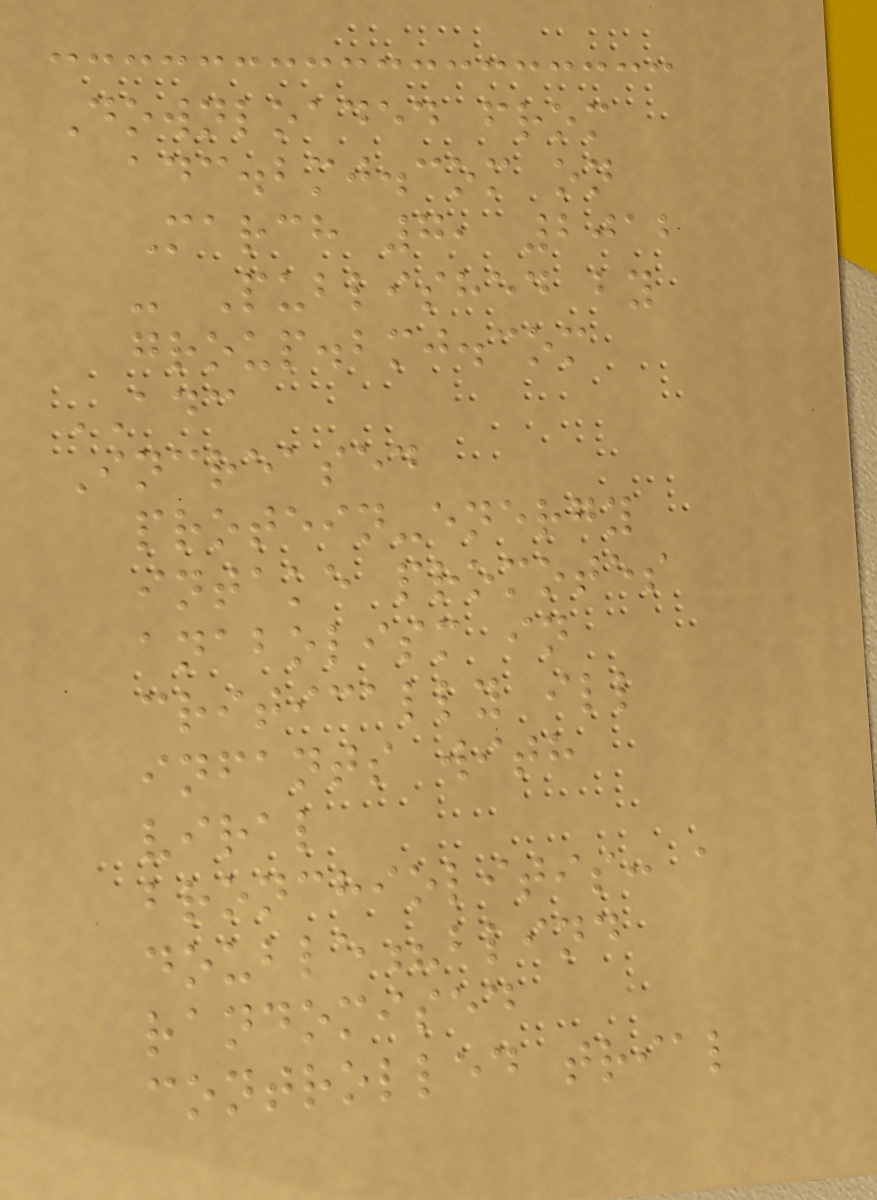Downloaded from
adc.bmj.com on
March 7, 2012
- Published by
group.bmj.com
ADC
Increased
protein-energy
intake promotes
anabolism in
critically ill
infants with
viral
bronchiolitis: a
double?blind
randomised
controlled trial
